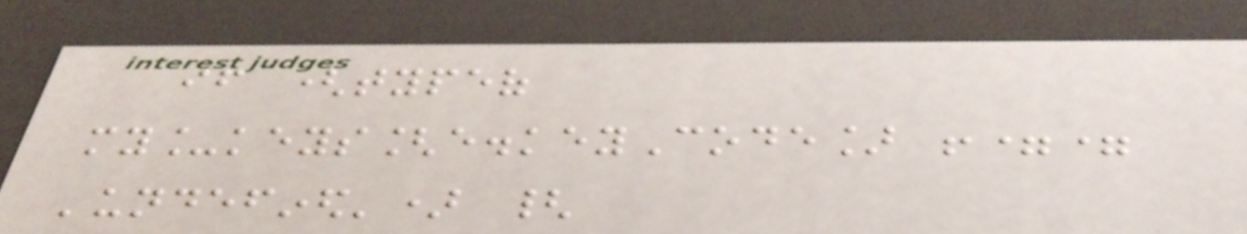if (typeof
my_keys[e.keyCode] !==
'undefined') {
